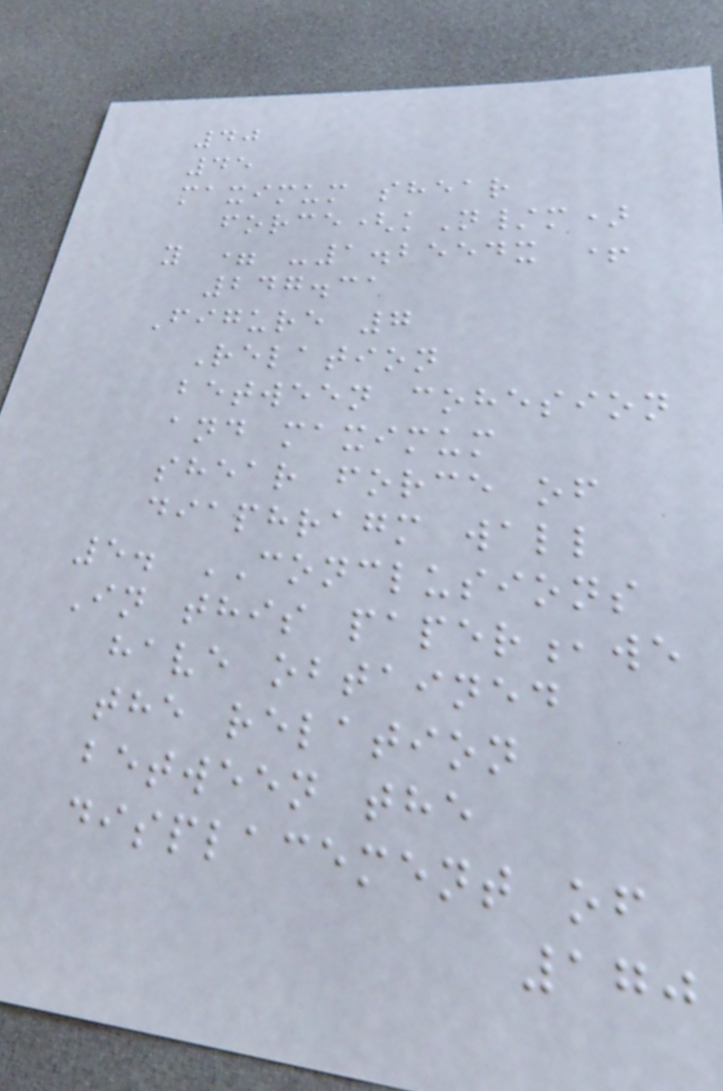40
45
maximum shear
force(kN/m)
y = -1.2554x +
247.31
Figure 7
Relation
between cohesion
and maximum
shear force of
diaphragm wall
5. CONCLUSIONS
In this paper,we
have obtained
the relation
between the
displacement of
170
